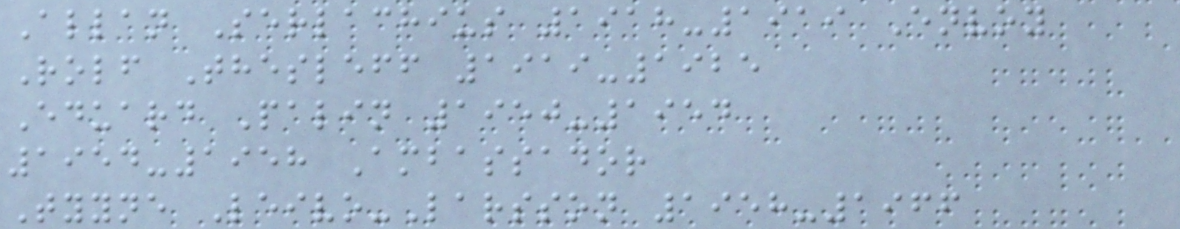Allan Serlachius 1918-1919 Envoy
Rolf Thesleff 1919-1925
Eduard Palin 1950-1954
1954-1958 Ambassador
Tyyne Leivo-Larsson 1958-1966
